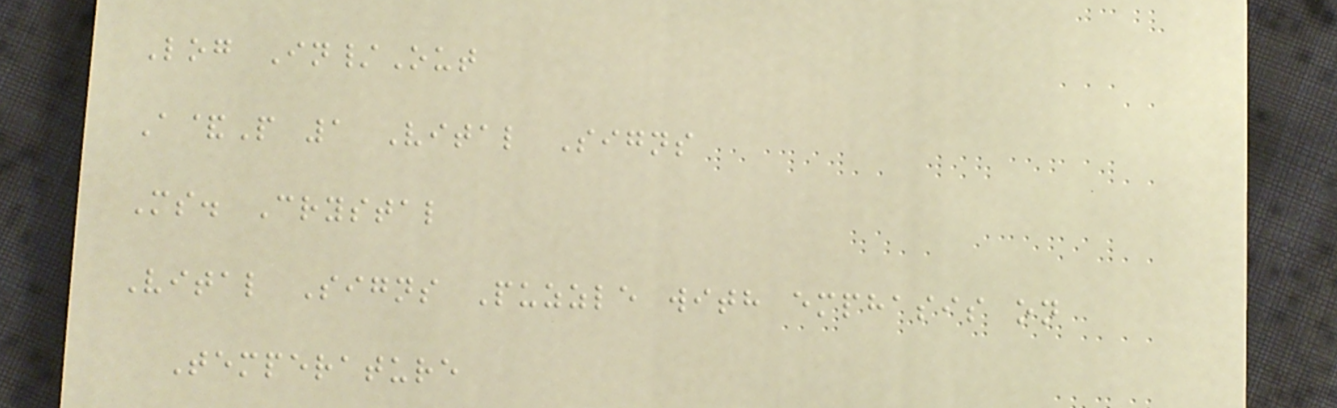Log In/Out
A&P 1 Vital Signs
Ms. Crystal
Vital Signs Puzzle with emphasis on
Temperature
